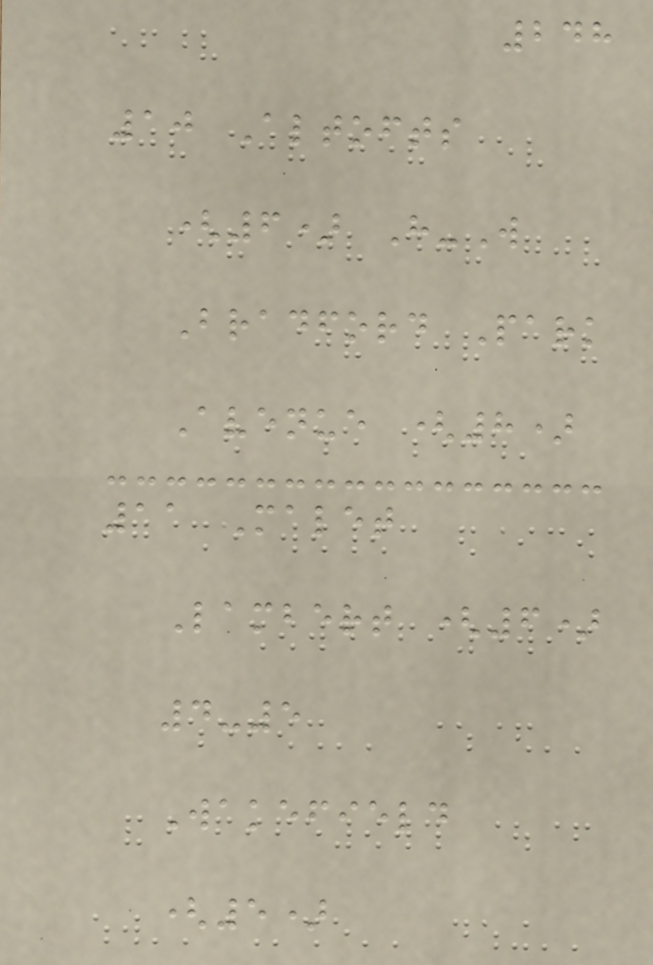248
10 Altofts
(6) H-W
Bradford Park
Avenue (8)
11 Malet
Lambert (6)
4-5
Wakefield
(5)
